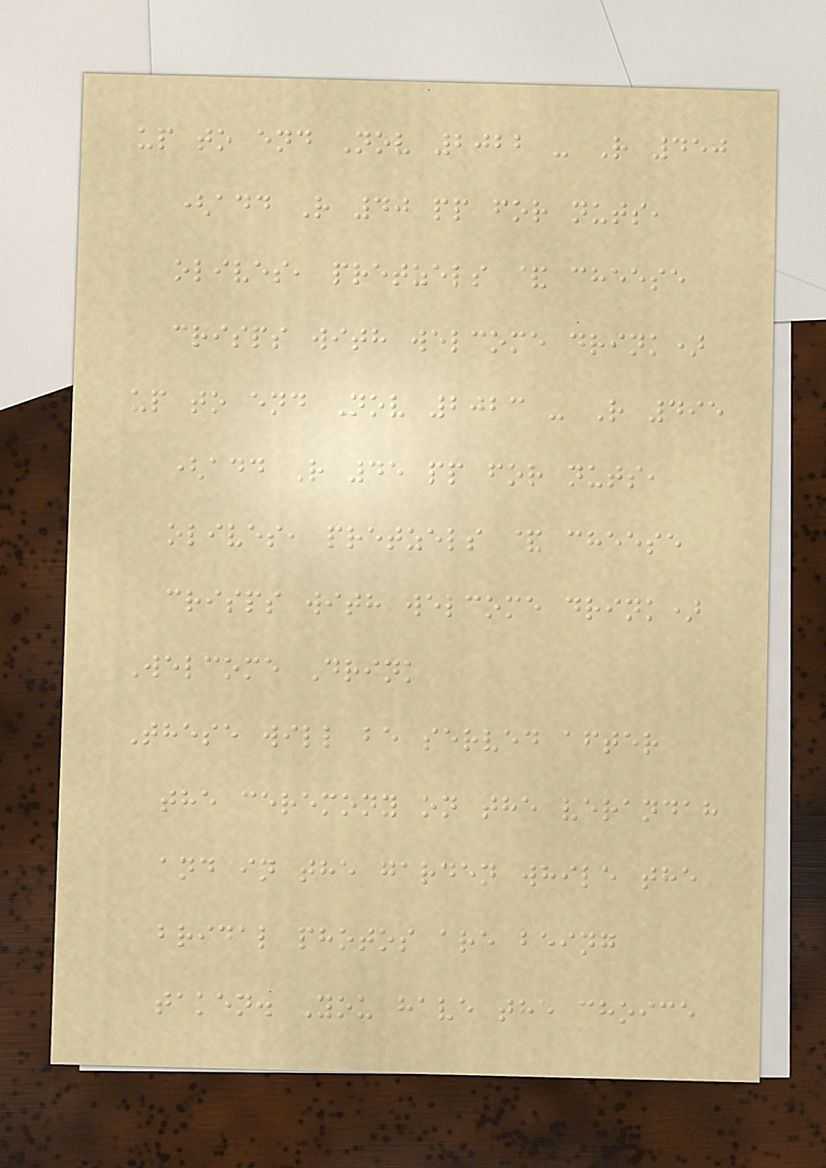up to end Nov 2022 - R 450
(add R 40 pp for nuts,
olives, pretzels & cheese
crisps with welcome drink)
up to end Nov 2023 - R 495
(add R 45 pp for nuts,
olives, pretzels & cheese
crisps with welcome drink)
Welcome Drink
These will be served after
the ceremony on the verandah
and in the garden while the
bridal photos are being
taken. You have the choice
